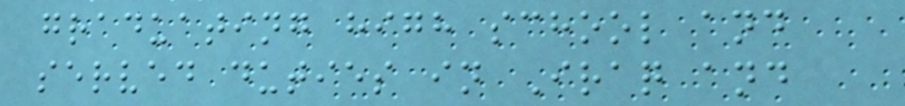graduating high school and
served duties in Iraq and
